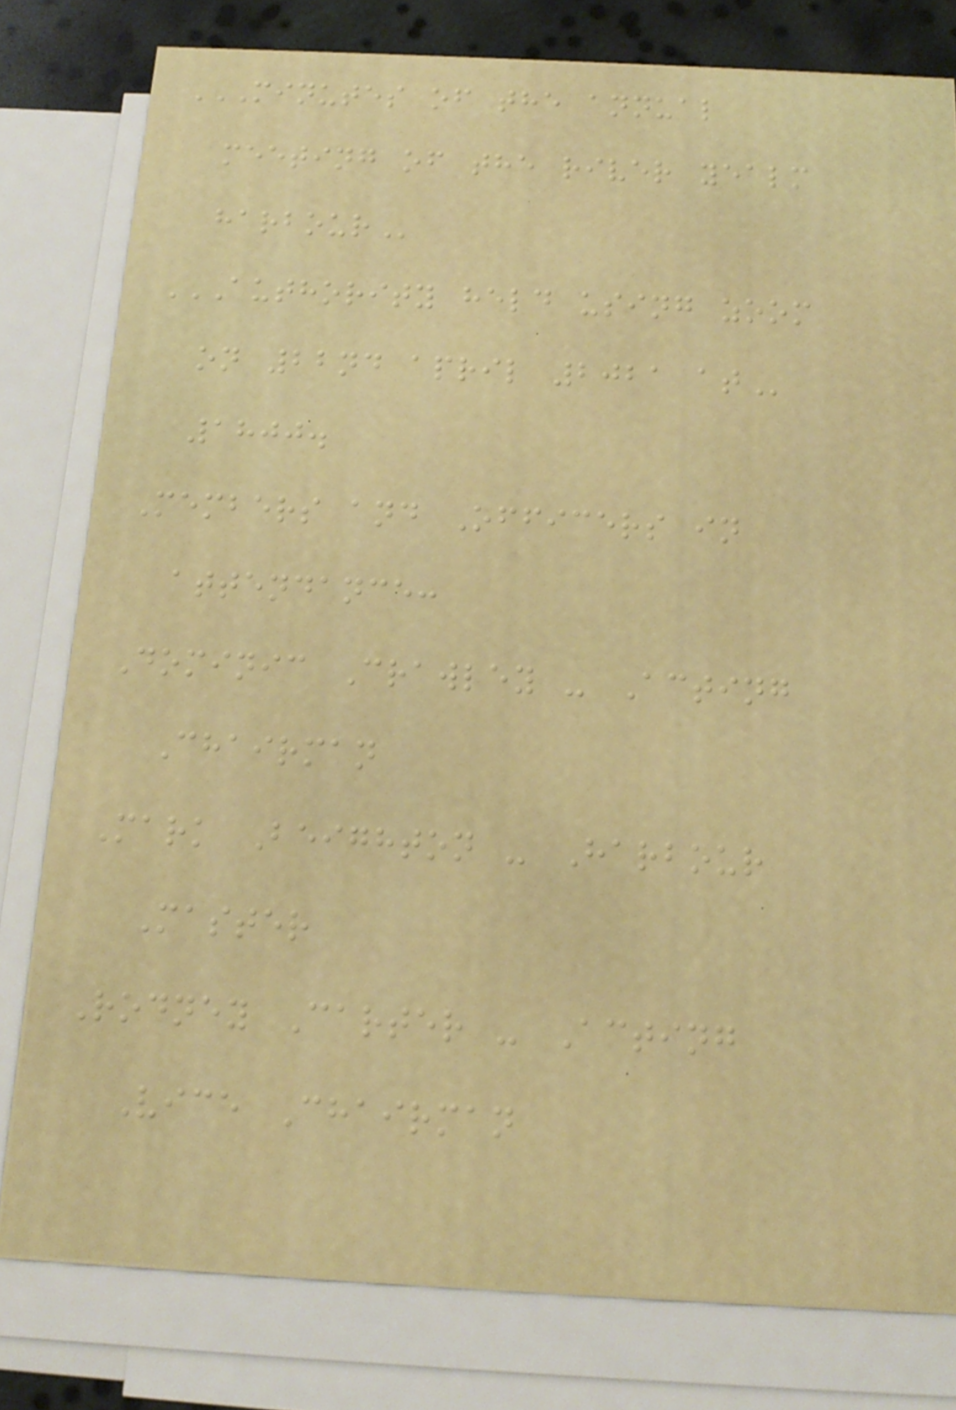MINUTES OF THE ANNUAL
MEETING OF THE RIVER YEALM
HARBOUR
AUTHORITY HELD USING ZOOM
ON 22ND APRIL 2021 AT
1800.
Members and Officers in
attendance:
Dominic Crawley - Acting
Chairman
Mark Beighton - Harbour
Master
Rodney Carter - Acting
Vice Chairman
